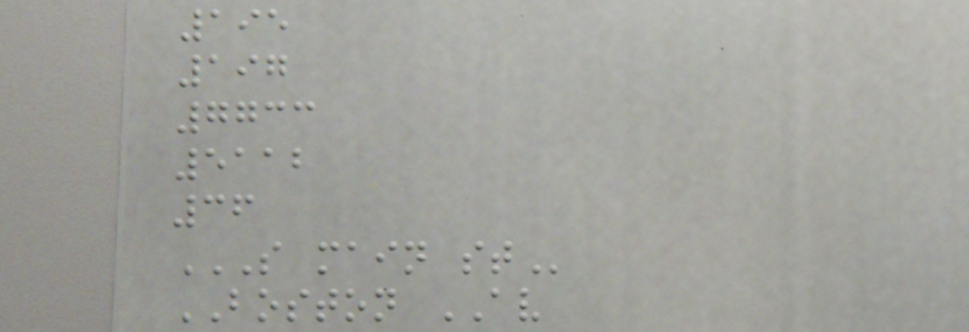195
197
7733
5112
36
S MAIN ST
BOSTON AV
